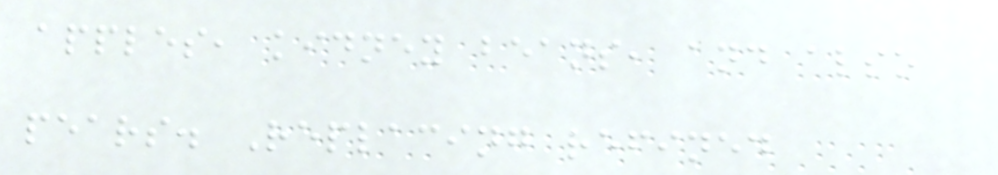apples, kidney beans, and also
pears. Replacing refined
